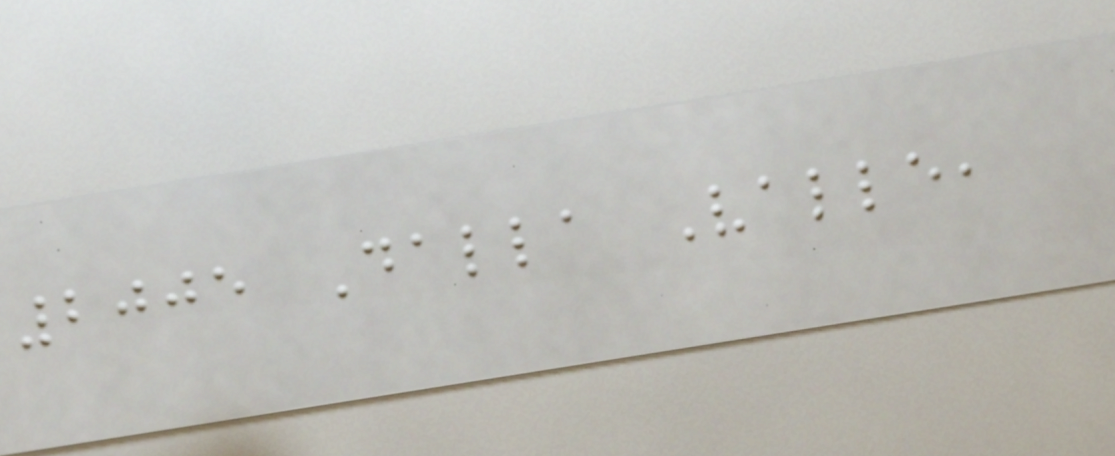2005 Dalla Valle,
